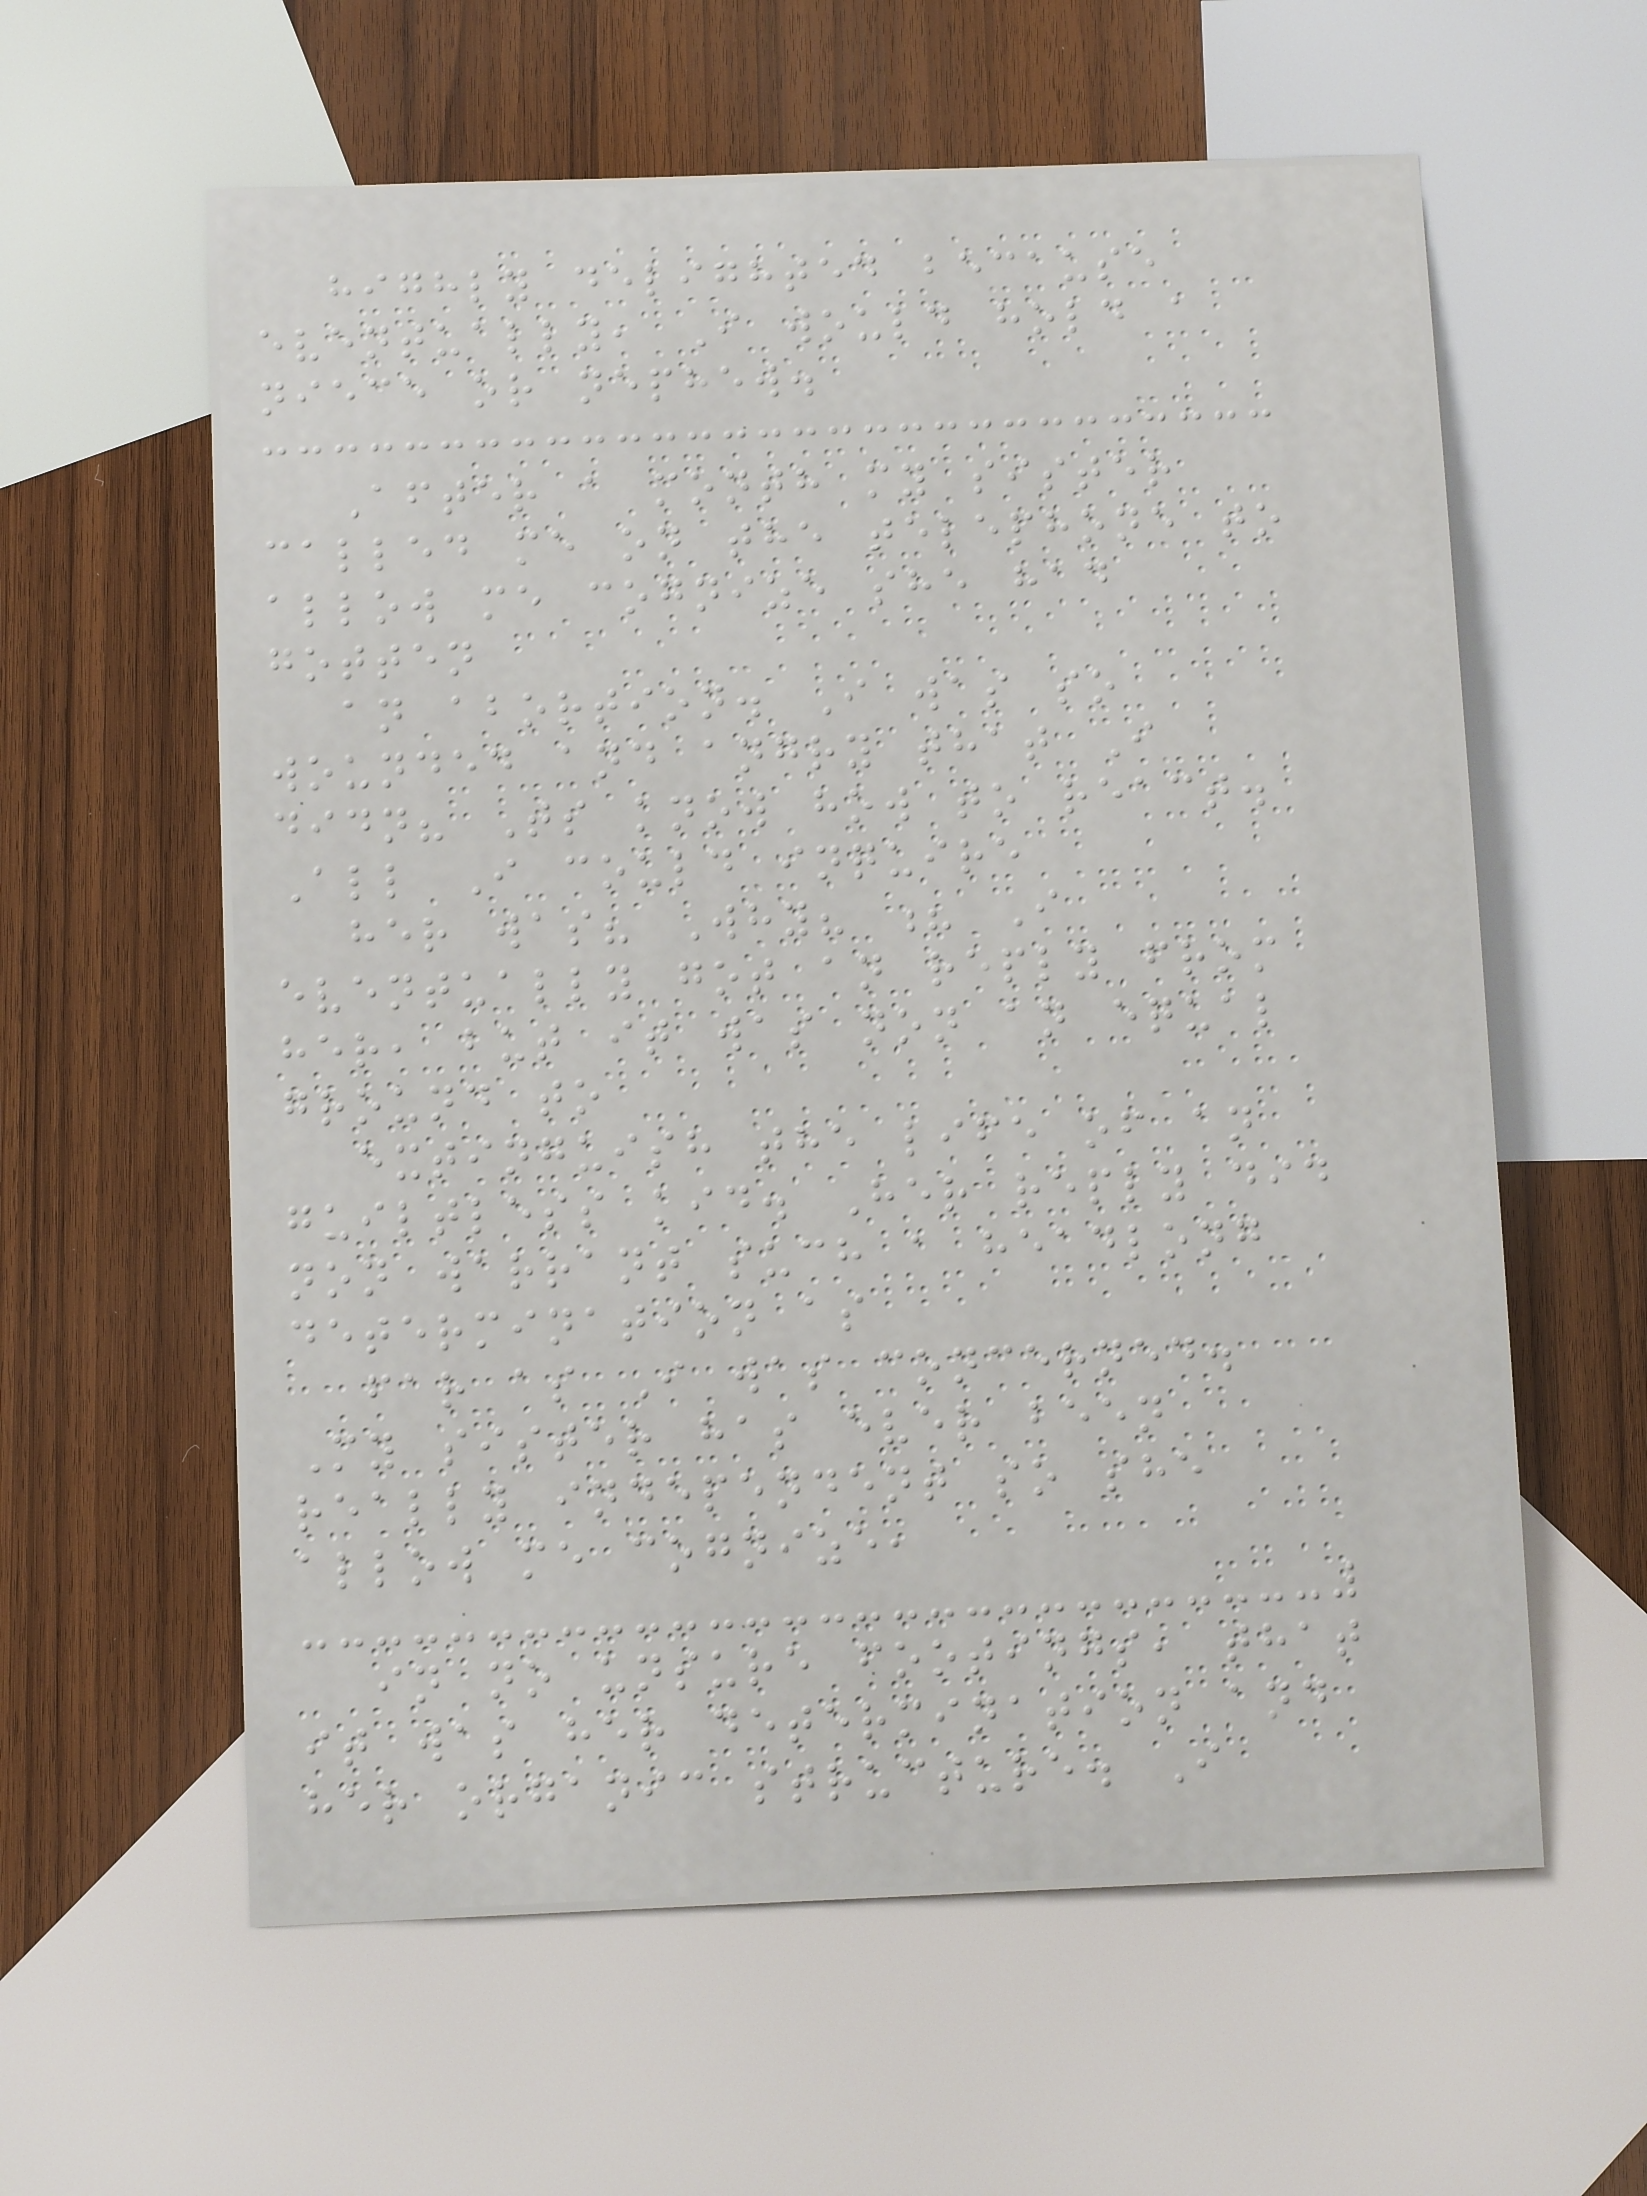highly delighted because
eventually, I would hold a
niece or nephew.
After a month my sister
called me on the telephone to
allow me cognize she had
gotten
an abortion. I was so
wounded and angry that I
didn? Ts know how to react.
All I could inquire
her was? Why? ? I
eventually got an reply from
her, but it was non an equal
ground to
extinguish the life of an
guiltless kid. Her reply did
non warrant such a headlong
determination as
far as I was concerned.
My sister has ever been
really independent so she
allow me cognize,
in no unsure footings, that
it was her determination and
her organic structure. I
